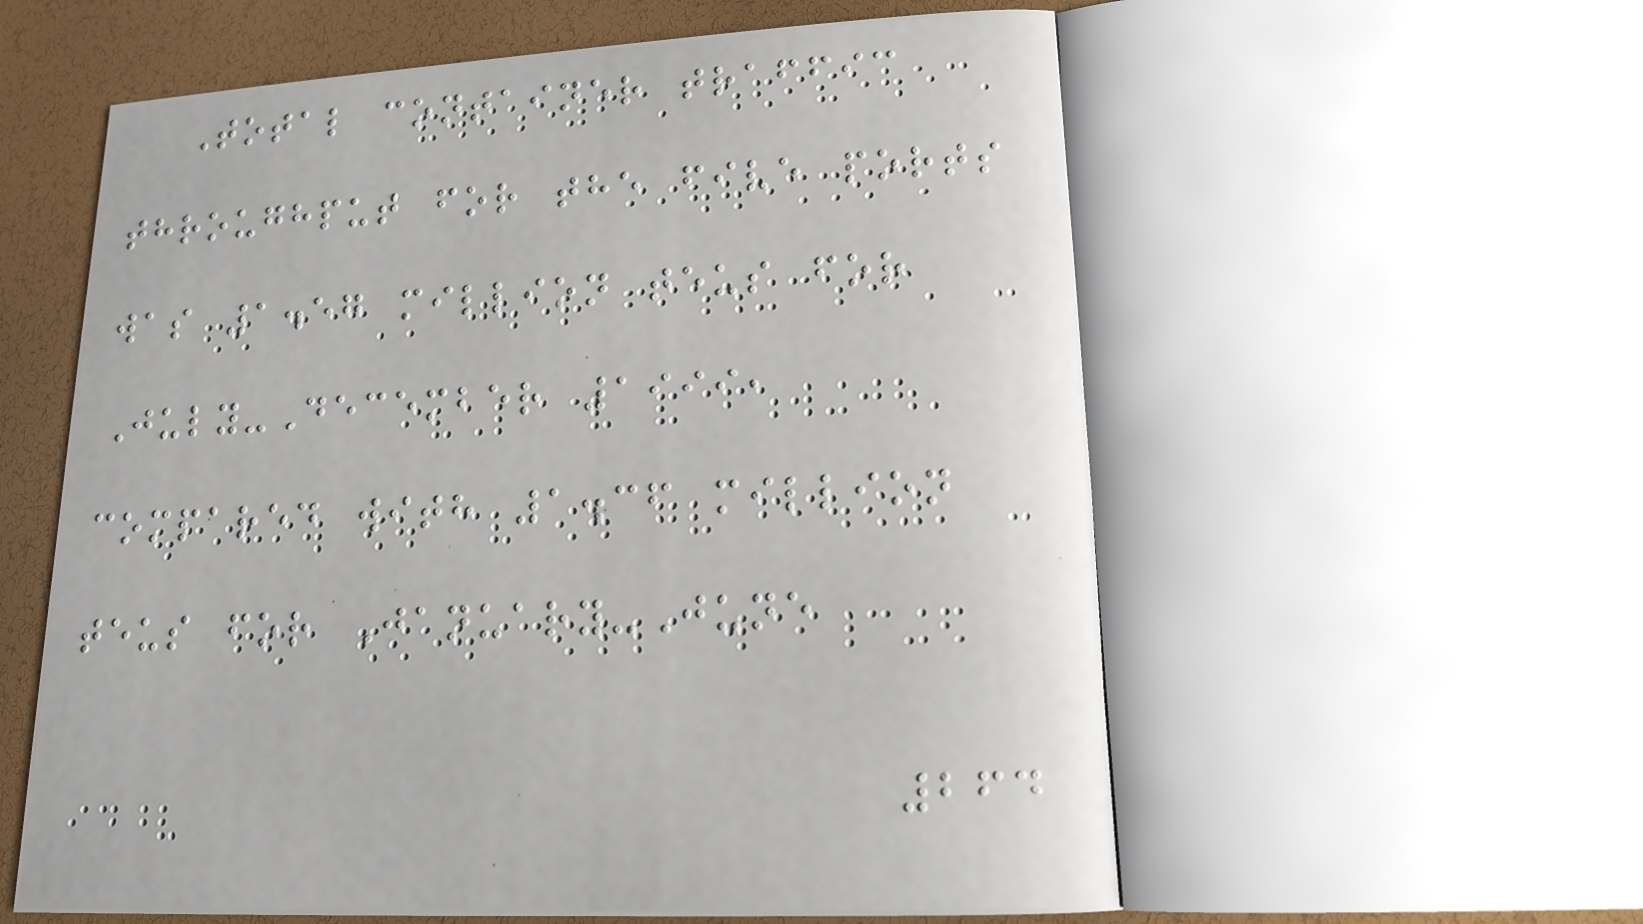Total container traffic
throughput for the five ports
was 1.57 million teus for
July-December 1999,
compared with 1.36 million
teus for January-June
264
